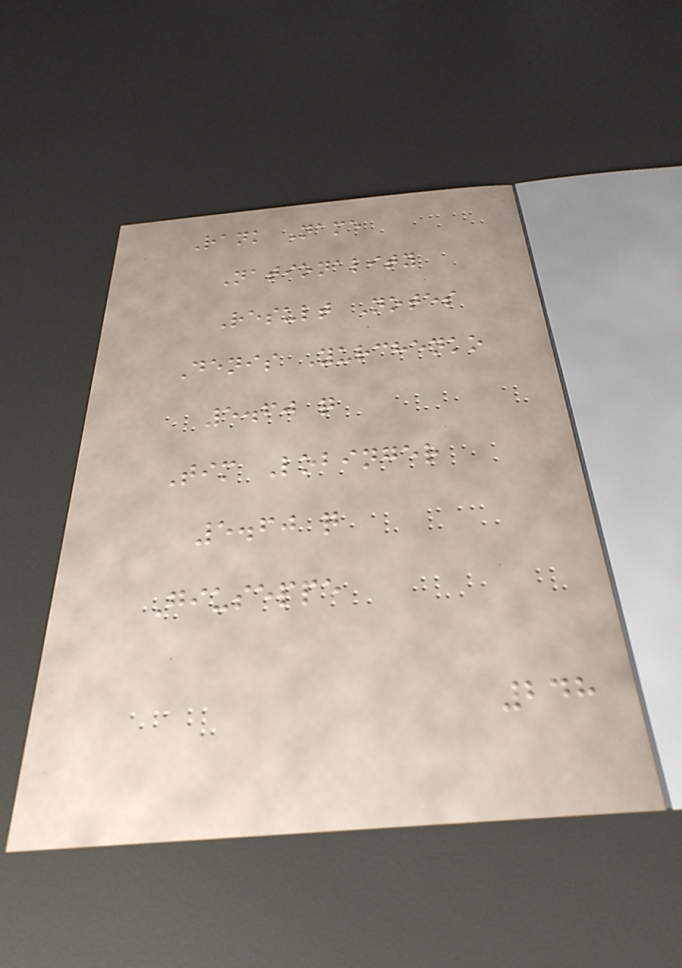Rank Name
Nationality
Result Notes
Denis Yurchenko
5.60 q
Tim Lobinger
5.60 q
Giuseppe
248
